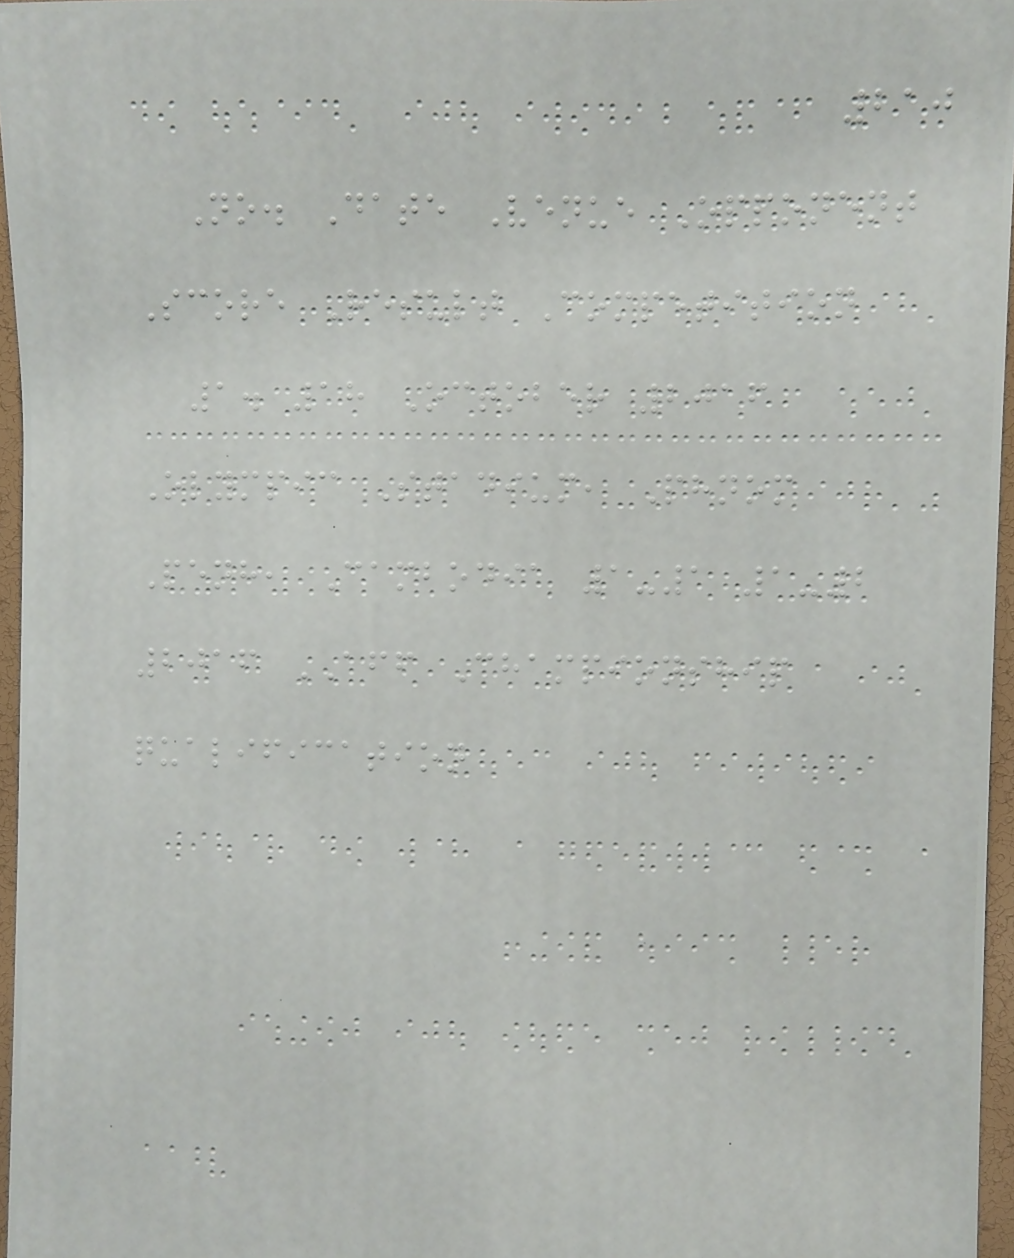210
No. Date Venue Opponent
Score Result Competition
1. 18 October 2016
Olympic Stadium, Phnom
Penh, Cambodia 1-1 1-2
2016 AFF Championship
qualification
